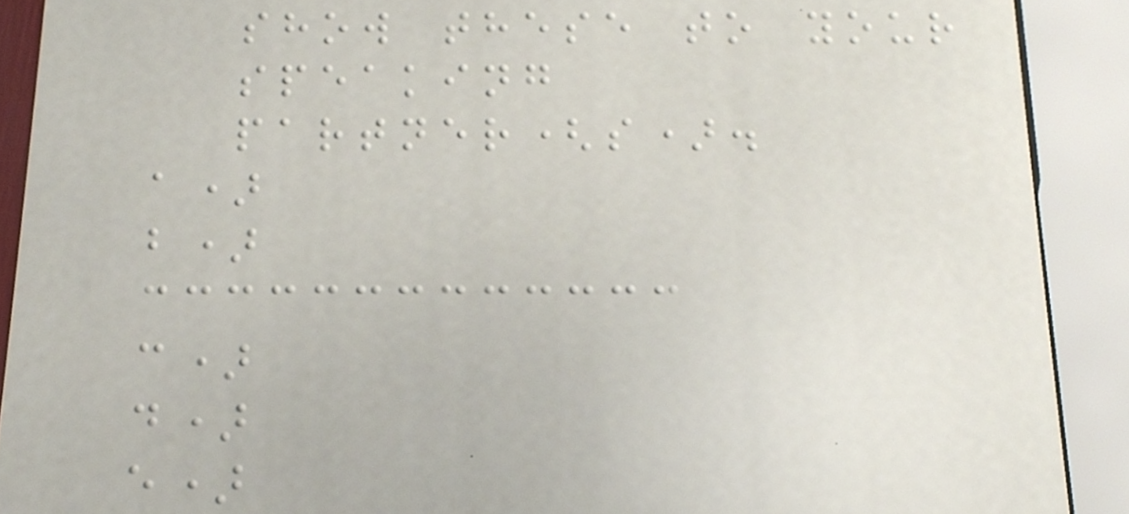show these to your
speaking
partner(s).
a)
b)
c)
d)
e)
